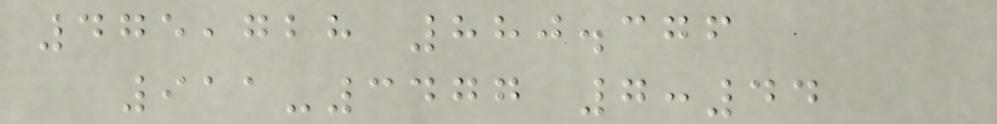475,728 880.376
911-3477 7:44
